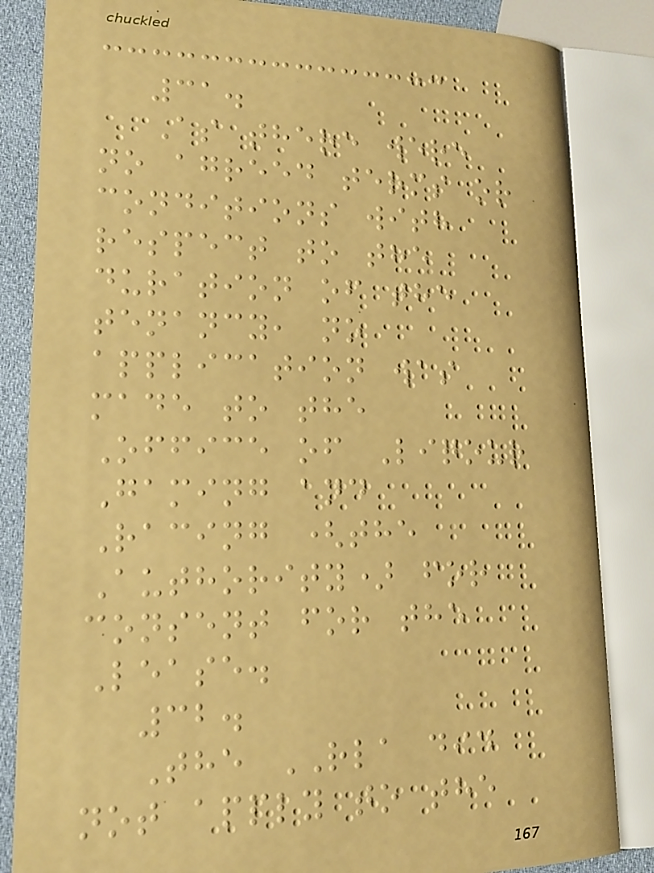31.
As there were
no agreed terms or
conditions with
respect to the
duration of the
tenancy, no
application was
made to the
Office of Liqour
Gaming and
Racing (the
Authority) for
consent for the
Lease.
32.
The RLA did
not apply to the
